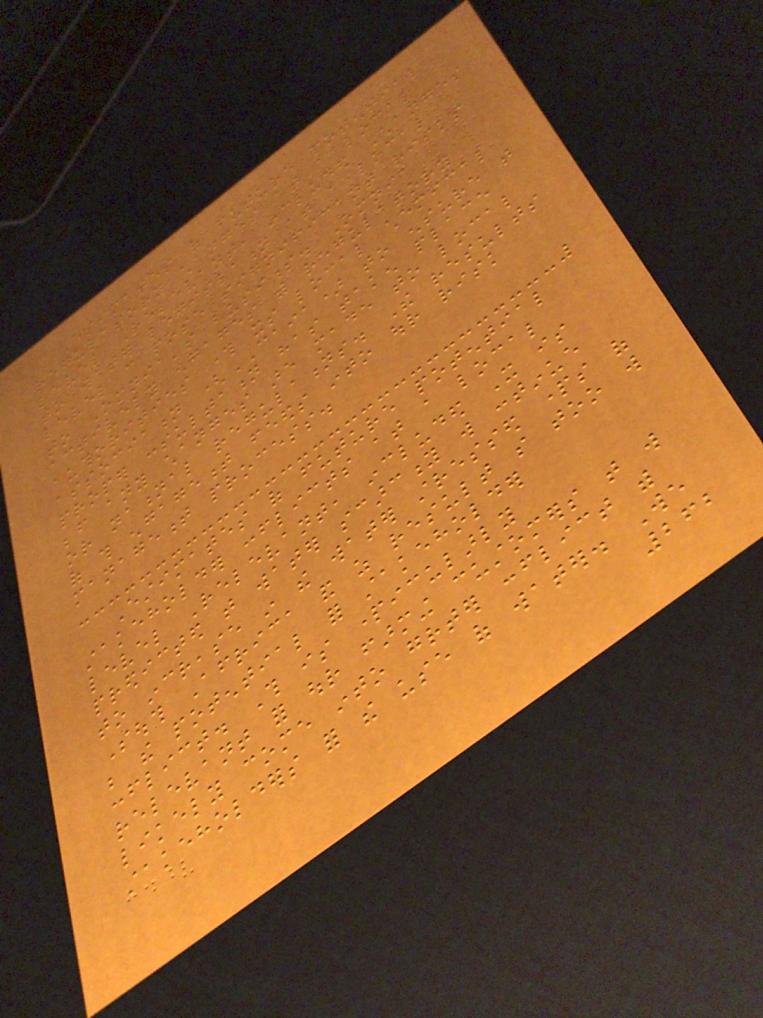Estimates of future potential
regulatory changes at a local
level Relevant, included Changes
to water legislation at a local
level can pose significant risks
to Omnia's business. Omnia
actively engages with regulatory
authorities through its local chemical
association (CAIA) to ensure that
proper consultation has taken place
before any changes are made to local
or national regulations. The results
of this engagement feeds into our risk
management process.
Estimates of future potential
stakeholder conflicts at a local
level Relevant, included It is
predicted that water scarcity will continue
to increase in the water stressed parts of
South Africa and as result so too will
be the potential for stakeholder
conflict. This is particularly
relevant for our farming customers that will
likely come into greater conflict with
stakeholders for the use of water. We
262
